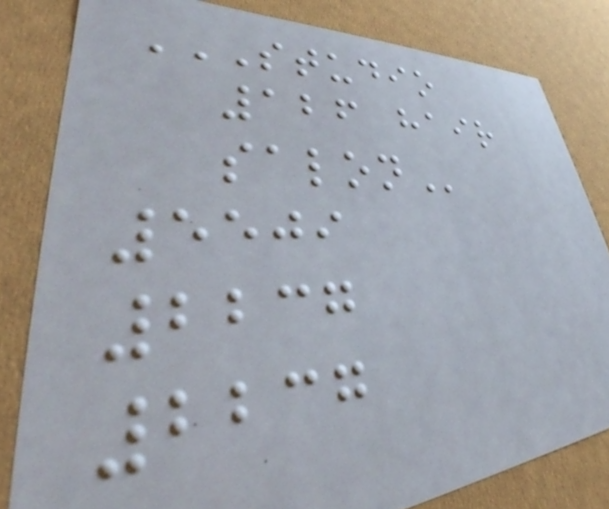STUDIO
126 HAIR
SALON
5509
2237
2237
